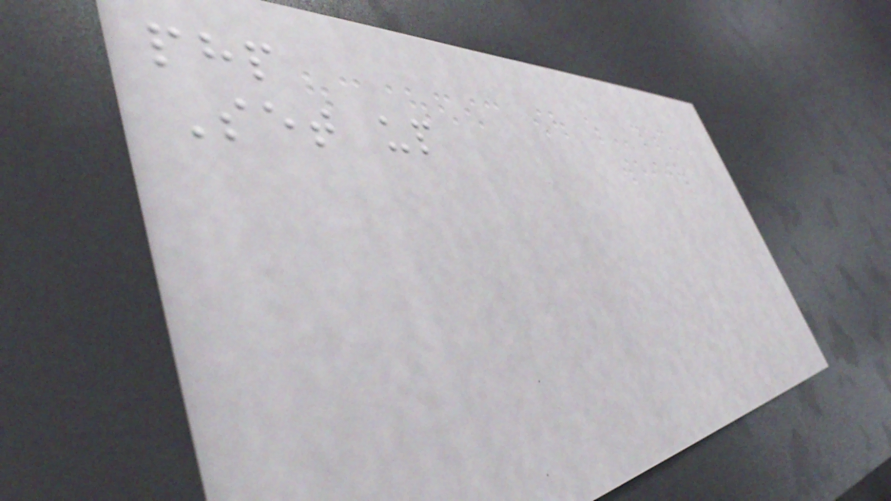php
Set up
